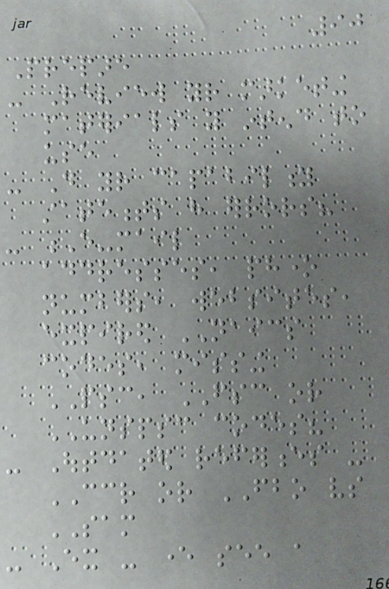90
Prepare
- Review your marketing
materials you intend to
use
- Do your capability
statements have errors?
- E-mail
addresses, phone
numbers, websites,
expired NAICS
codes, missing
PSC, FSC or
UNSPSC codes?
- Outdated references -
CCR or FBO vs
SAM
- Ex - ever see a
